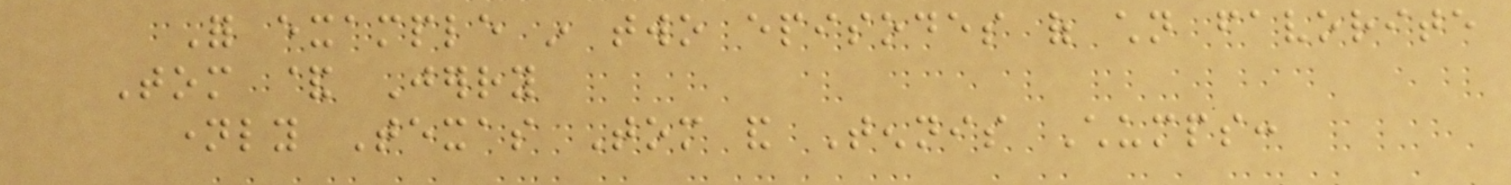For example in two episodes of children favorite
Tom & Jerry
namely Texas Tom and Tennis Chumps:
